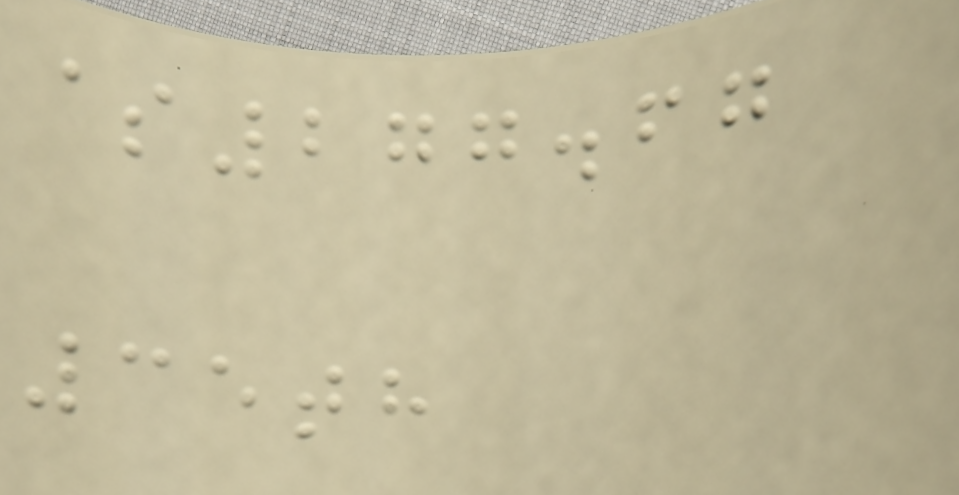$277.67
35th
